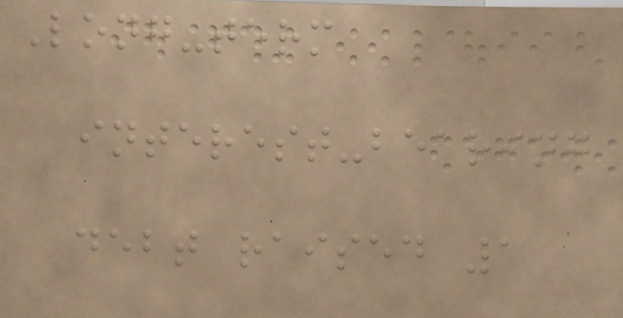Long-term
interest-bearing
debt raised 1
